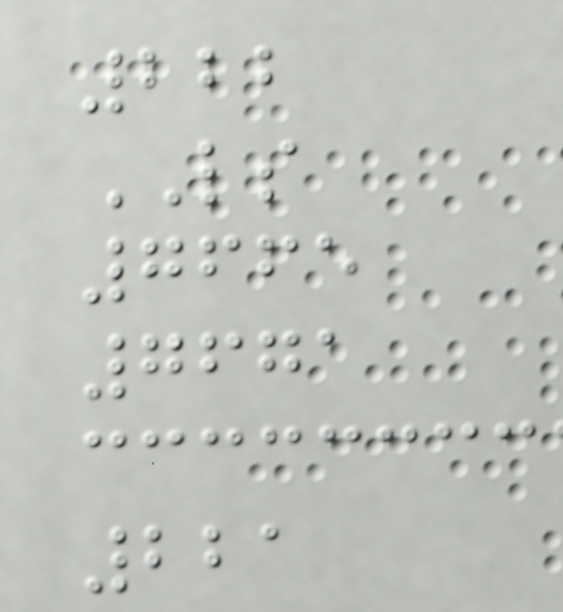222
LS
7665
7671
221
